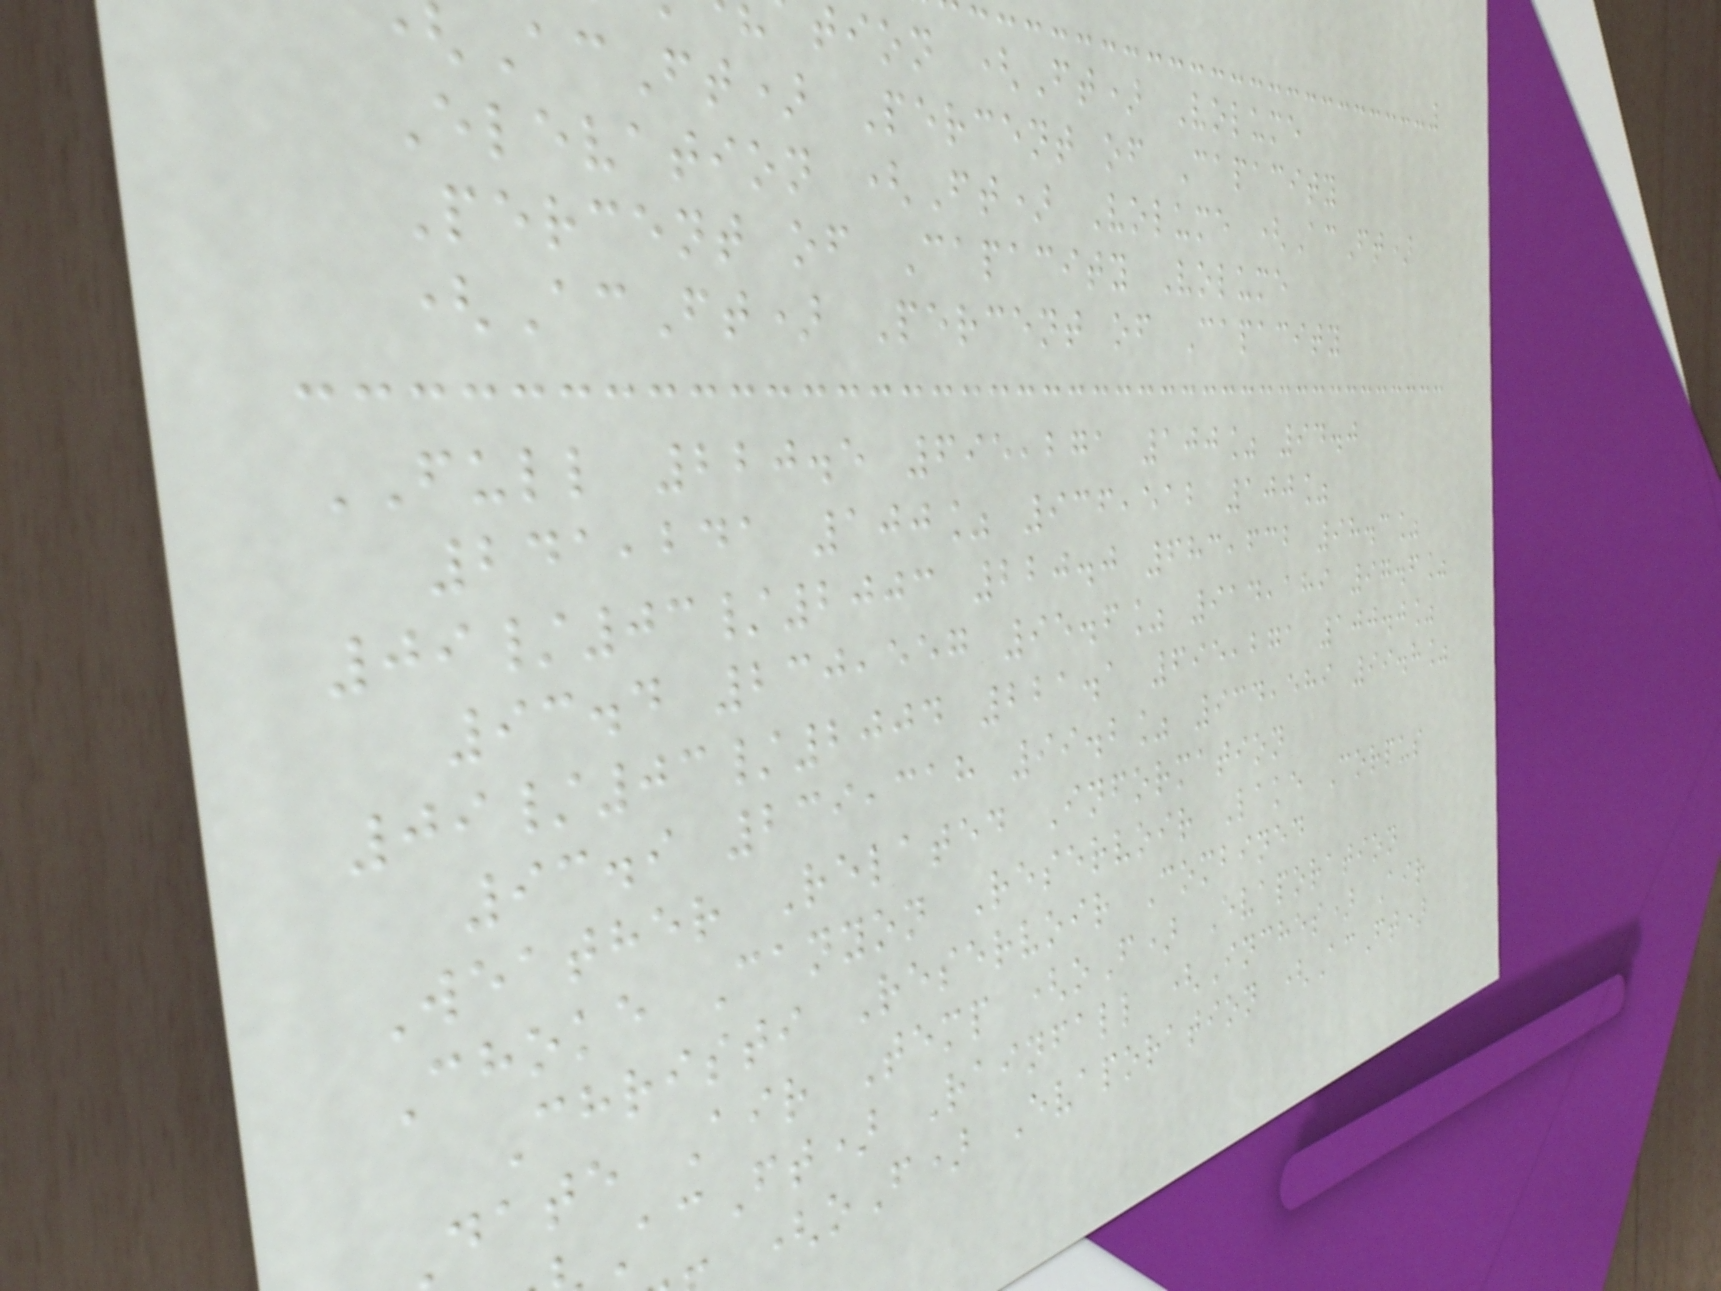tion (Ft) Volume
AcFt) Percent of Capacity
Elevation (Ft) Volume (AcFt)
Percent of Capacity Volume
(AcFt) Percent of Capacity
FULL 220.5 695,271 100% 94.0
241,241 100% 936,512 100%
09/03/2003 220.0 683,632 98.3%
93.4 230,557 95.6% 914,189 97.6%
09/03/2004 221.1 695,271 100.0%
93.9 239,318 99.2% 934,589 99.8%
Weather Related Information
Choke Canyon Reservoir Lake Corpus
Christi Reservoir Combined
date Air Temp (oF) Evaporation
AcFt) Rainfall (Inches) Air
(oF) Evaporation (AcFt)
